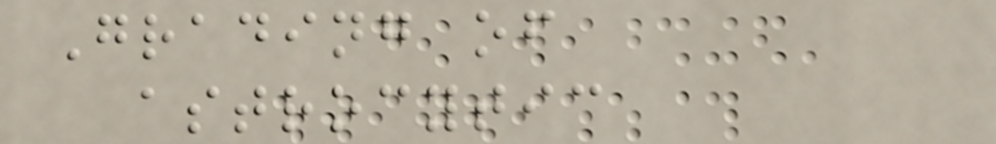Grading of
astrocytic
